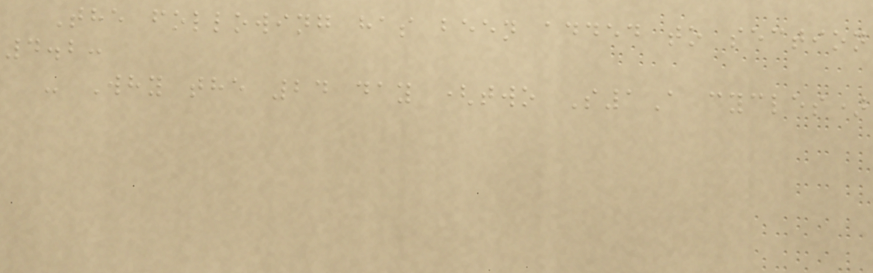The following has been added to section
4.2:
- Why the 24 day (two S1A cycles)
